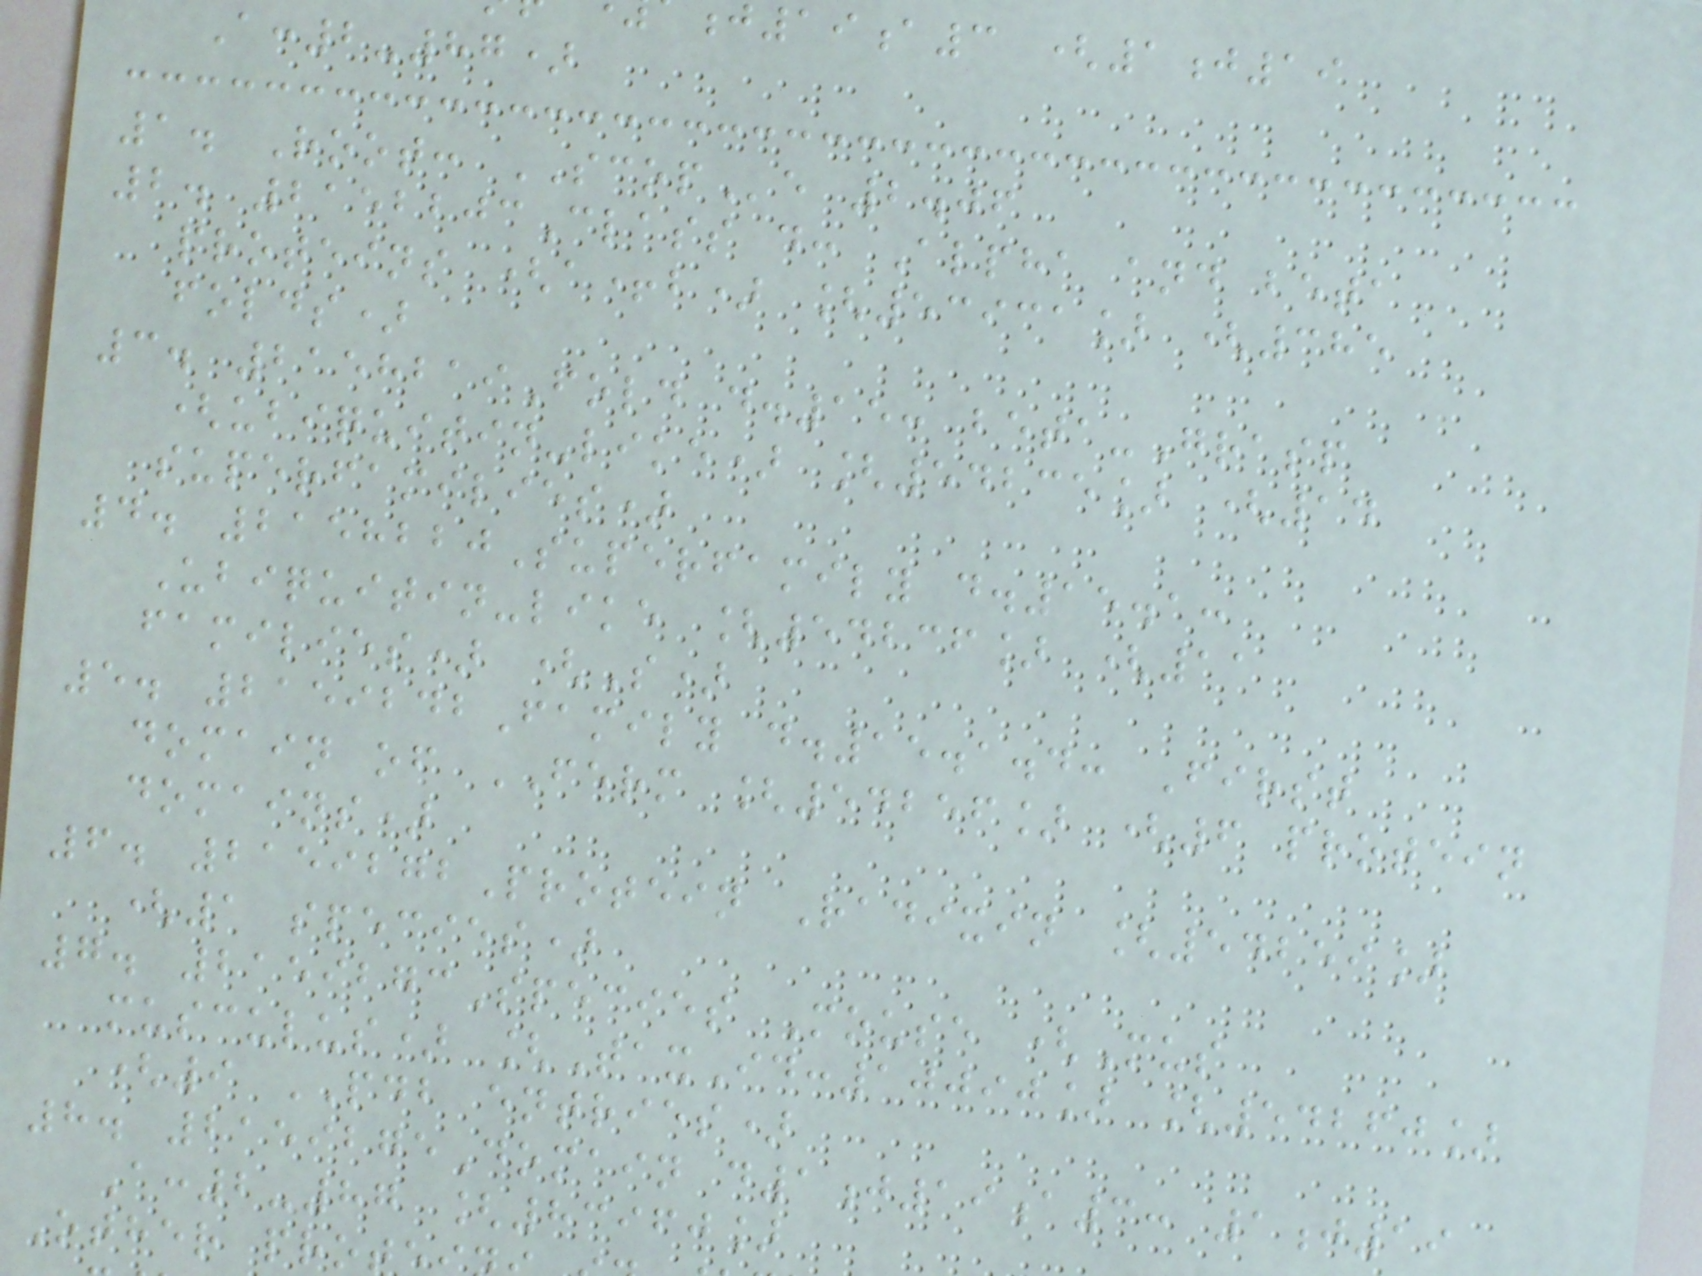j19a3 (1j19
A:2-87)
1. Root: SCOPe 2.06
2. 2152203Class d: Alpha and beta
proteins (a+b) [53931] (385
folds)
3. 2158219Fold d.15: beta-Grasp
(ubiquitin-like) [54235] (14
superfamilies)
4. 2158220Superfamily d.15.1:
Ubiquitin-like [54236] (11
families) (S)
5. 2159242Family d.15.1.4: First
domain of FERM [54256] (6 protein
domains)
6. 2159272Protein Radixin [54259]
(1 species)
7. 2159273Species Mouse (Mus
musculus) [TaxId:10090] [54260]
(9 PDB entries)
8. 2159275Domain d1j19a3: 1j19
A:2-87 [83960]
Other prot
